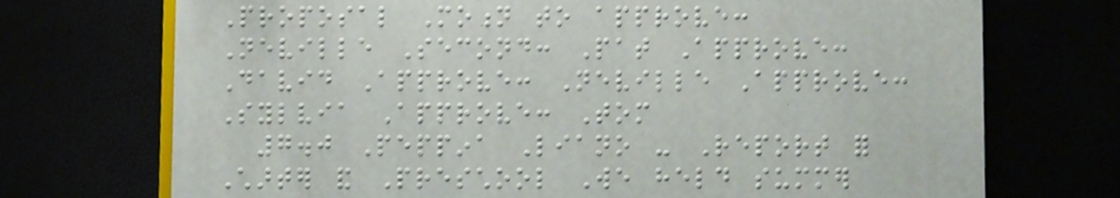Proposal Motion to approve:
Neville Second: Pat Approve:
David Approve: Neville Approve:
Sylvia Approve: Tom
7.0 Peppina Liano - Report for
Charter and Preschool We held summer
